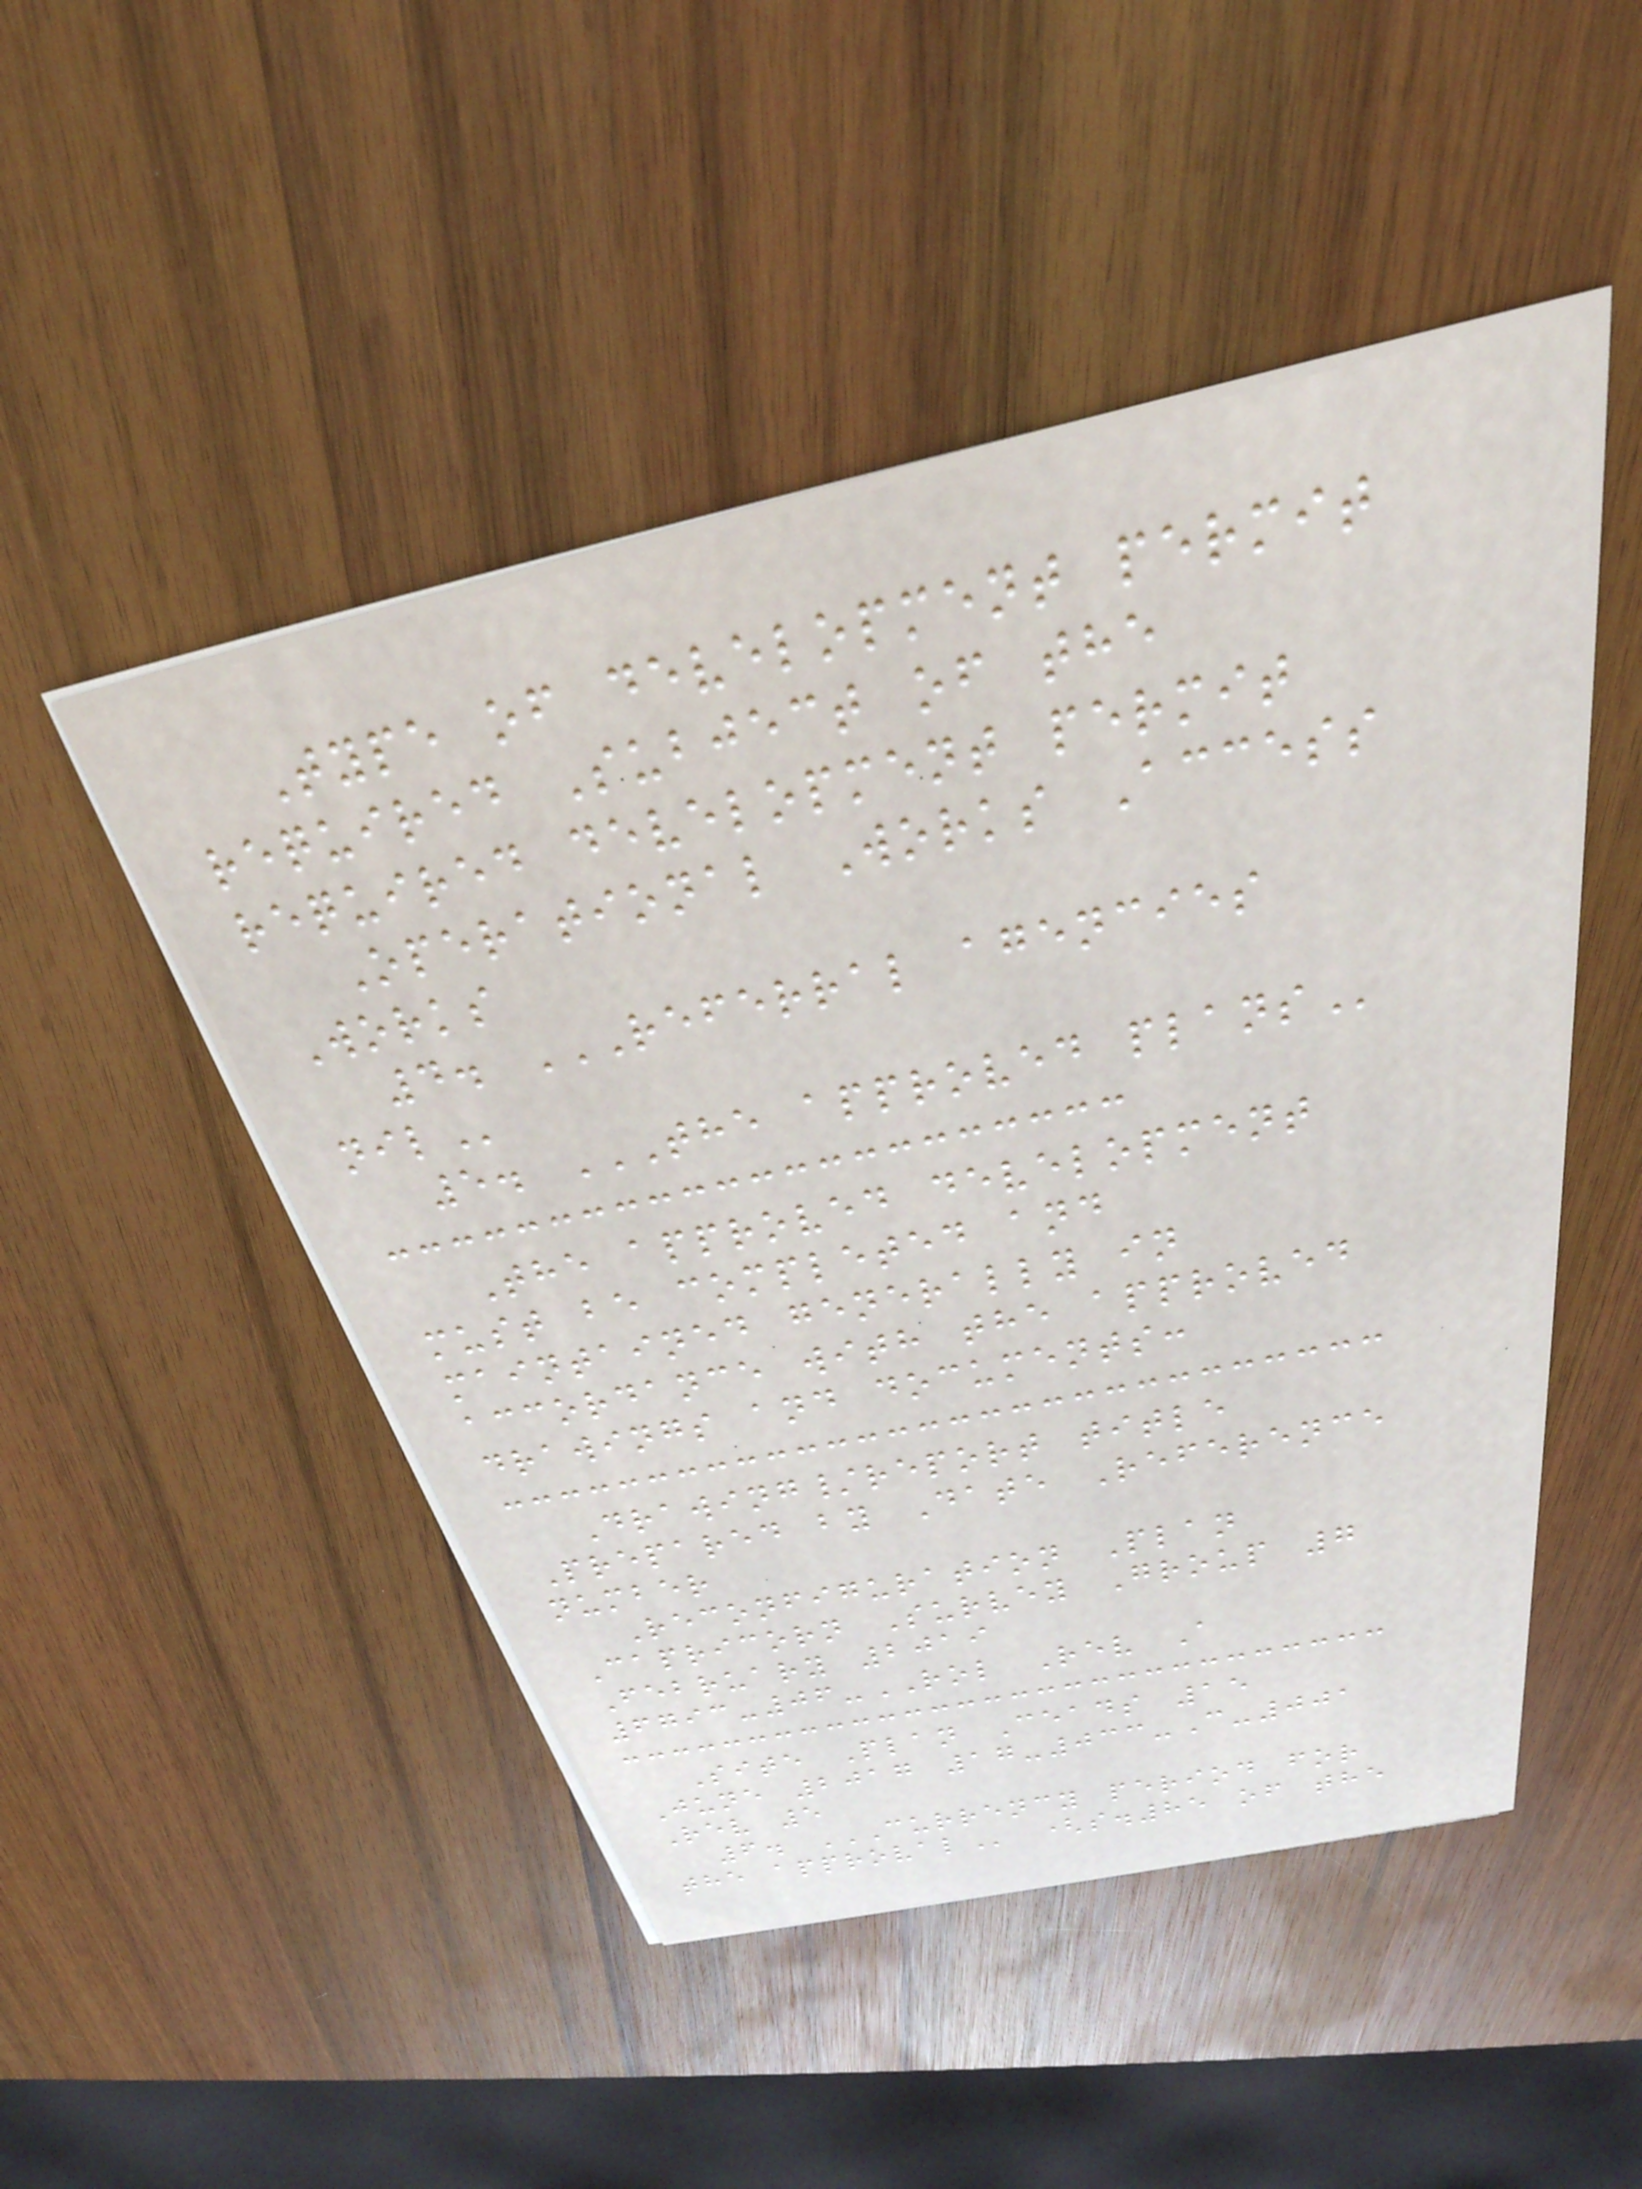Type of development permit
required Subject of the
required development permit
Operational Works Access
Works
4. REFERRAL AGENCIES
NIL
5. THE APPROVED PLANS
The approved development
must be completed and
maintained generally in
accordance with the approved
drawings and documents:
Drawing/report title
Prepared by Date Reference
number
Reconfiguration Plan
Capricorn Survey Group 7
February 2019
6793-06-ROL Rev A
Site Plan Ceads 15
June 2017 17-033-C-001
Rev 5
6. CURRENCY PERIOD FOR
THE APPROVAL (s.85 of the
